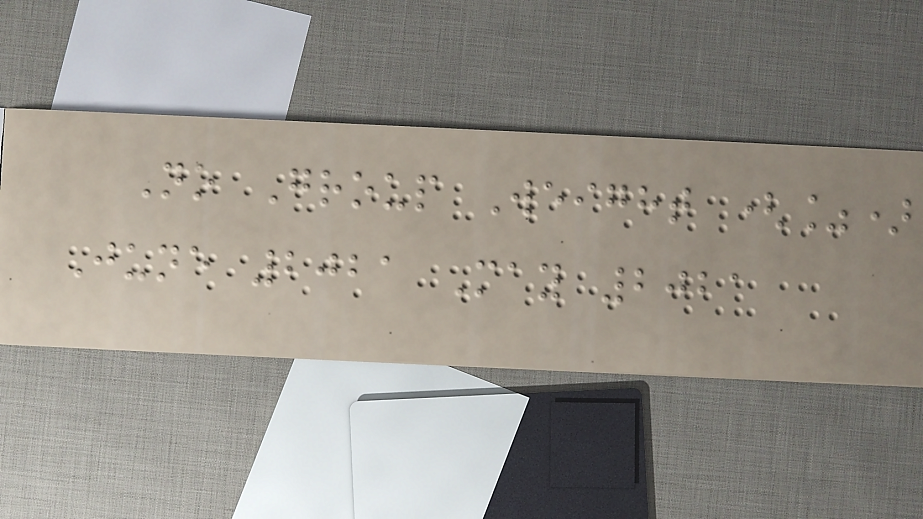No Group Weight (%)
June 2021 May 2021
